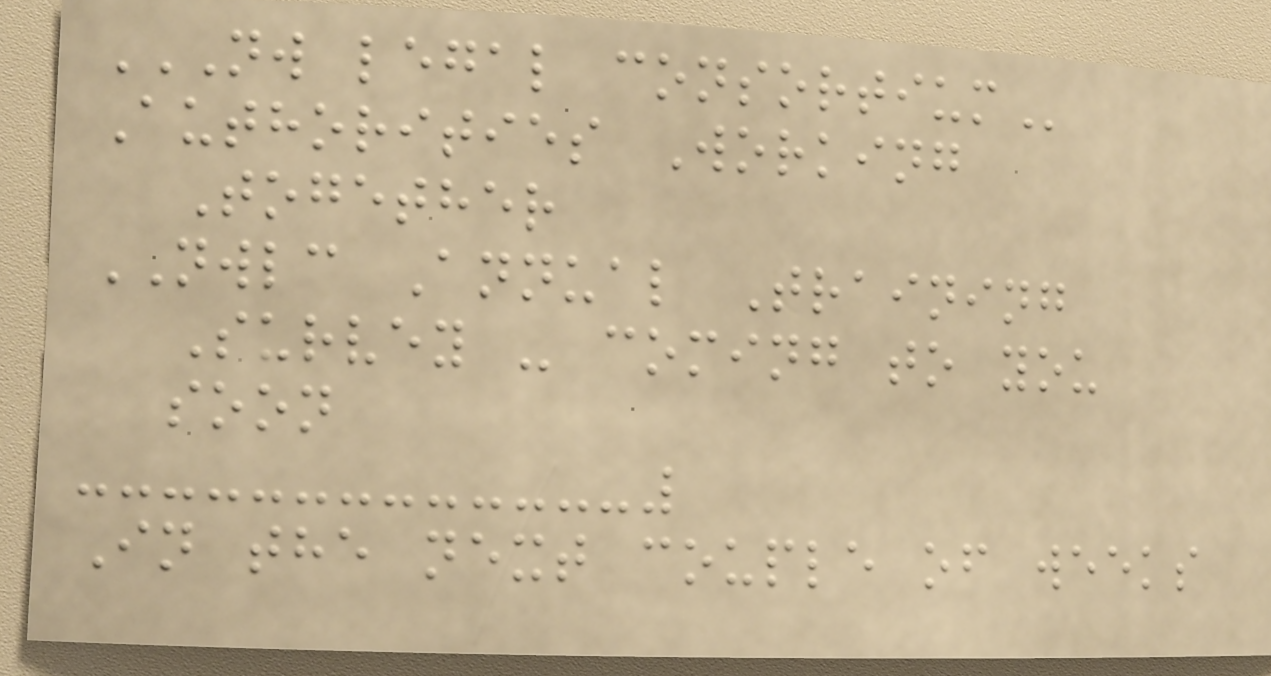NW LEGAL CONSORTIUM
Authorities Working
Together
NWLC Annual Training
Survey - coming to you
soon
In the next couple of weeks
